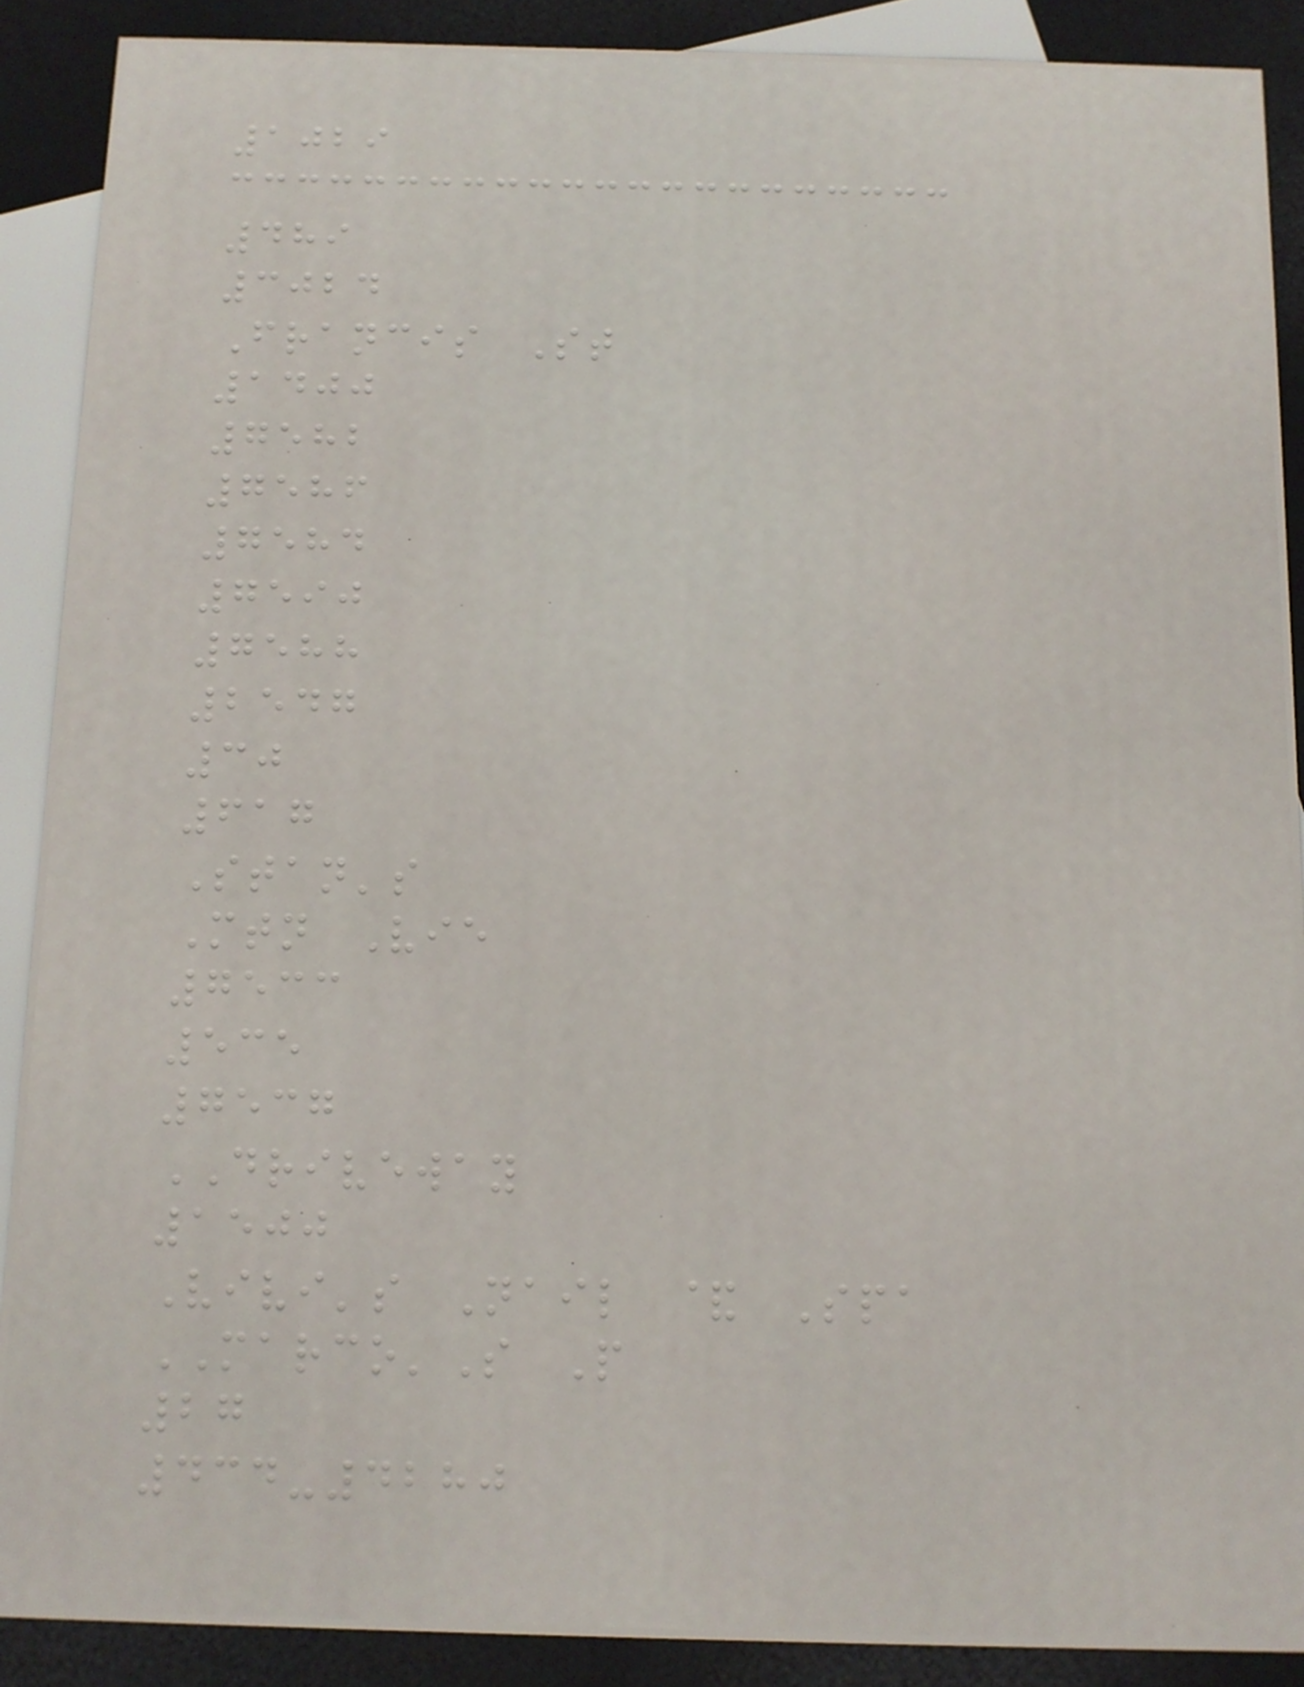1029
489
3024
Francis St
1400
7582
7586
7584
7590
7588
2547
30
617
Stan's
Mtn Vie
7533
535
7537
DRIVEWAY
1500
Vivi's Nail & Spa
MARCO'S P
27
434-4280
